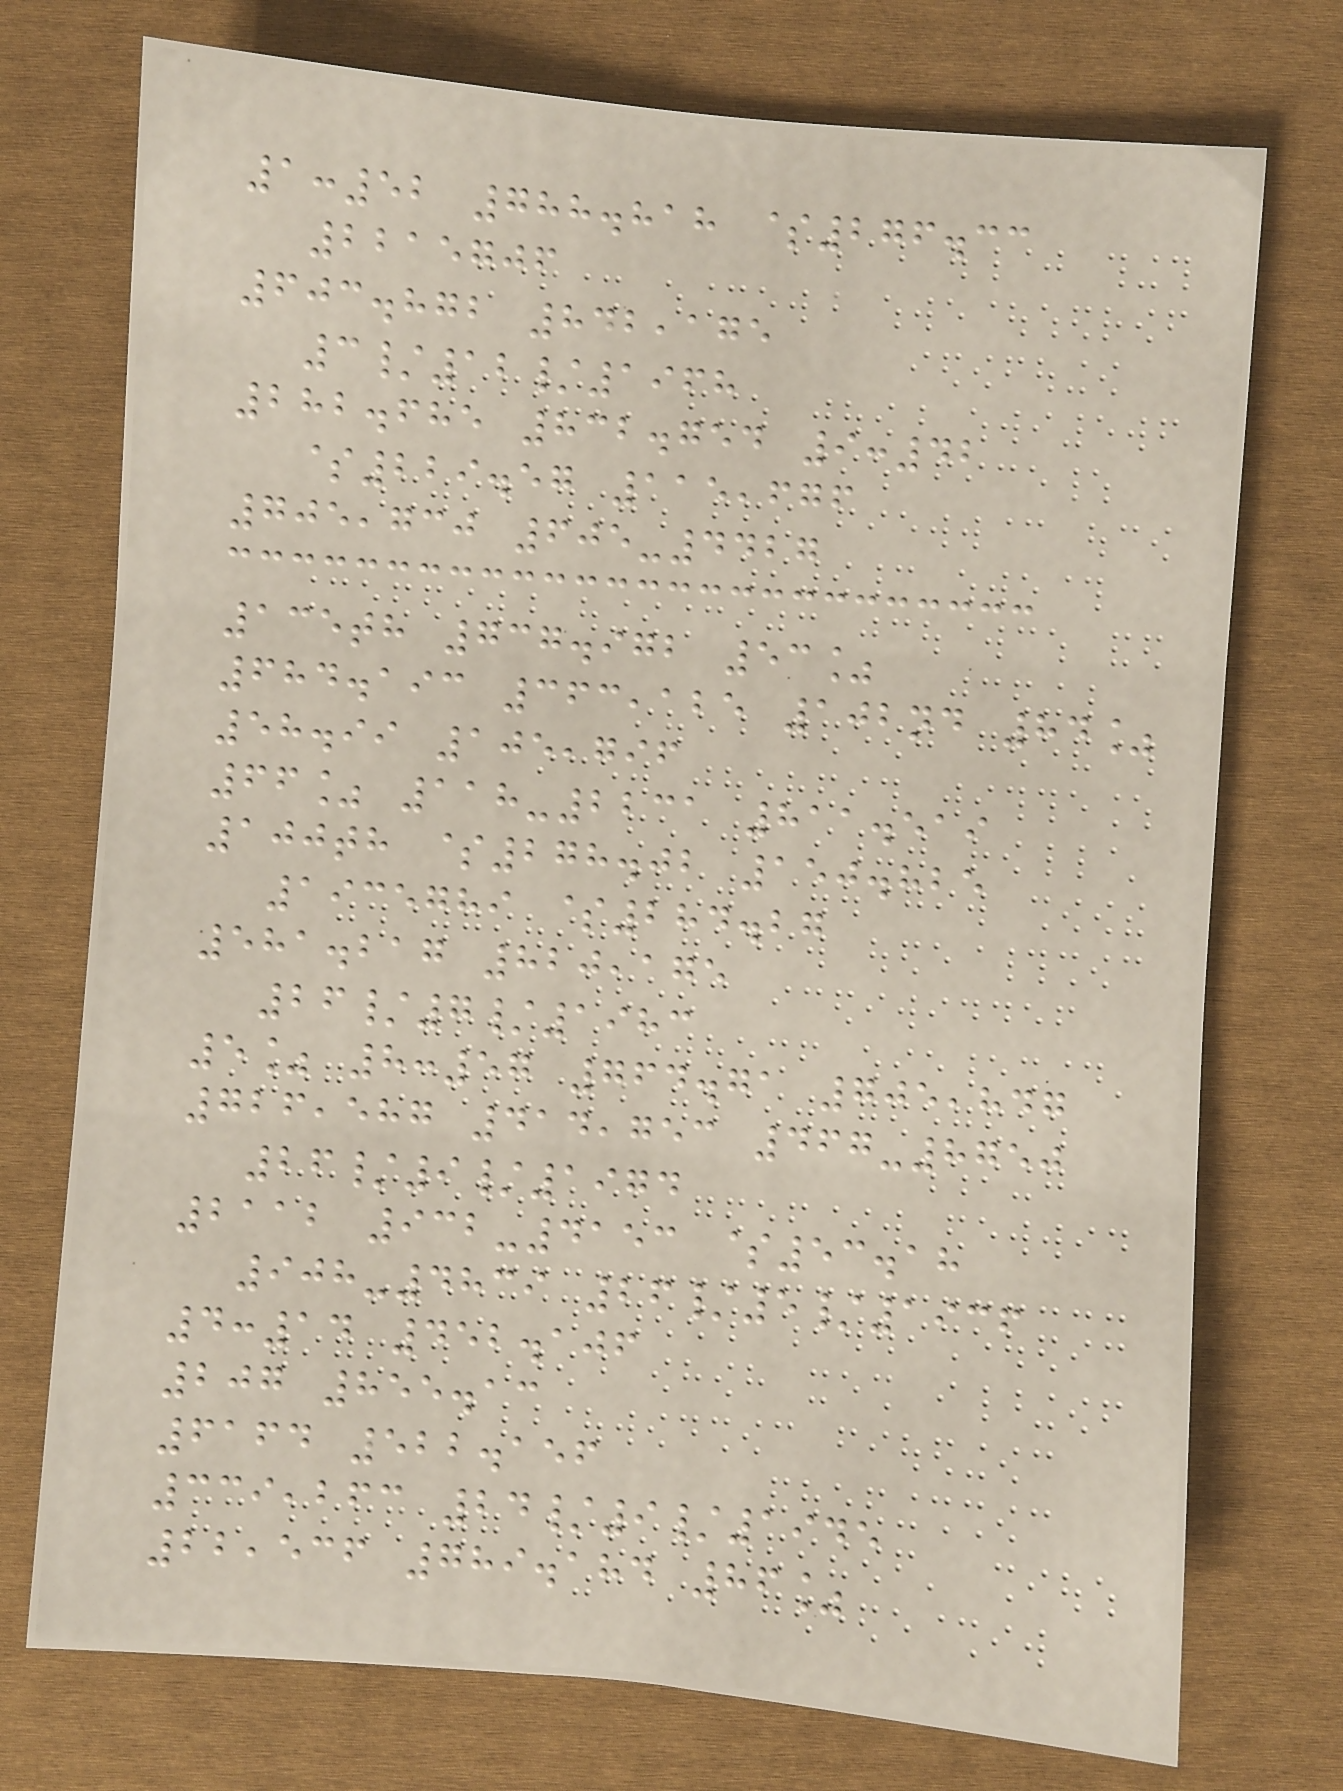1:52 788.818 $276.33
2215706
603.872 842,175
3/12/1968
282.685 832.754 9:42
$229.57 115,676
705,730 605-4427
135th 737.972 53%
684.193 363,125 102nd 84%
58.99 105,796
66% 118-2231 811.519
100th $278.02 150.825
1935789 $284.27
581.217 820,175
26/7/1983
5% 8:57 764.71 705,847
726,587 414,753 467-8750
26/9/1974
2112 932-4153 $53.18
908-4839 26/5/1936
4:14 452.106
207 855.13
6164 522.156
339,263 24/9/1945
22,536 789.184 86%
